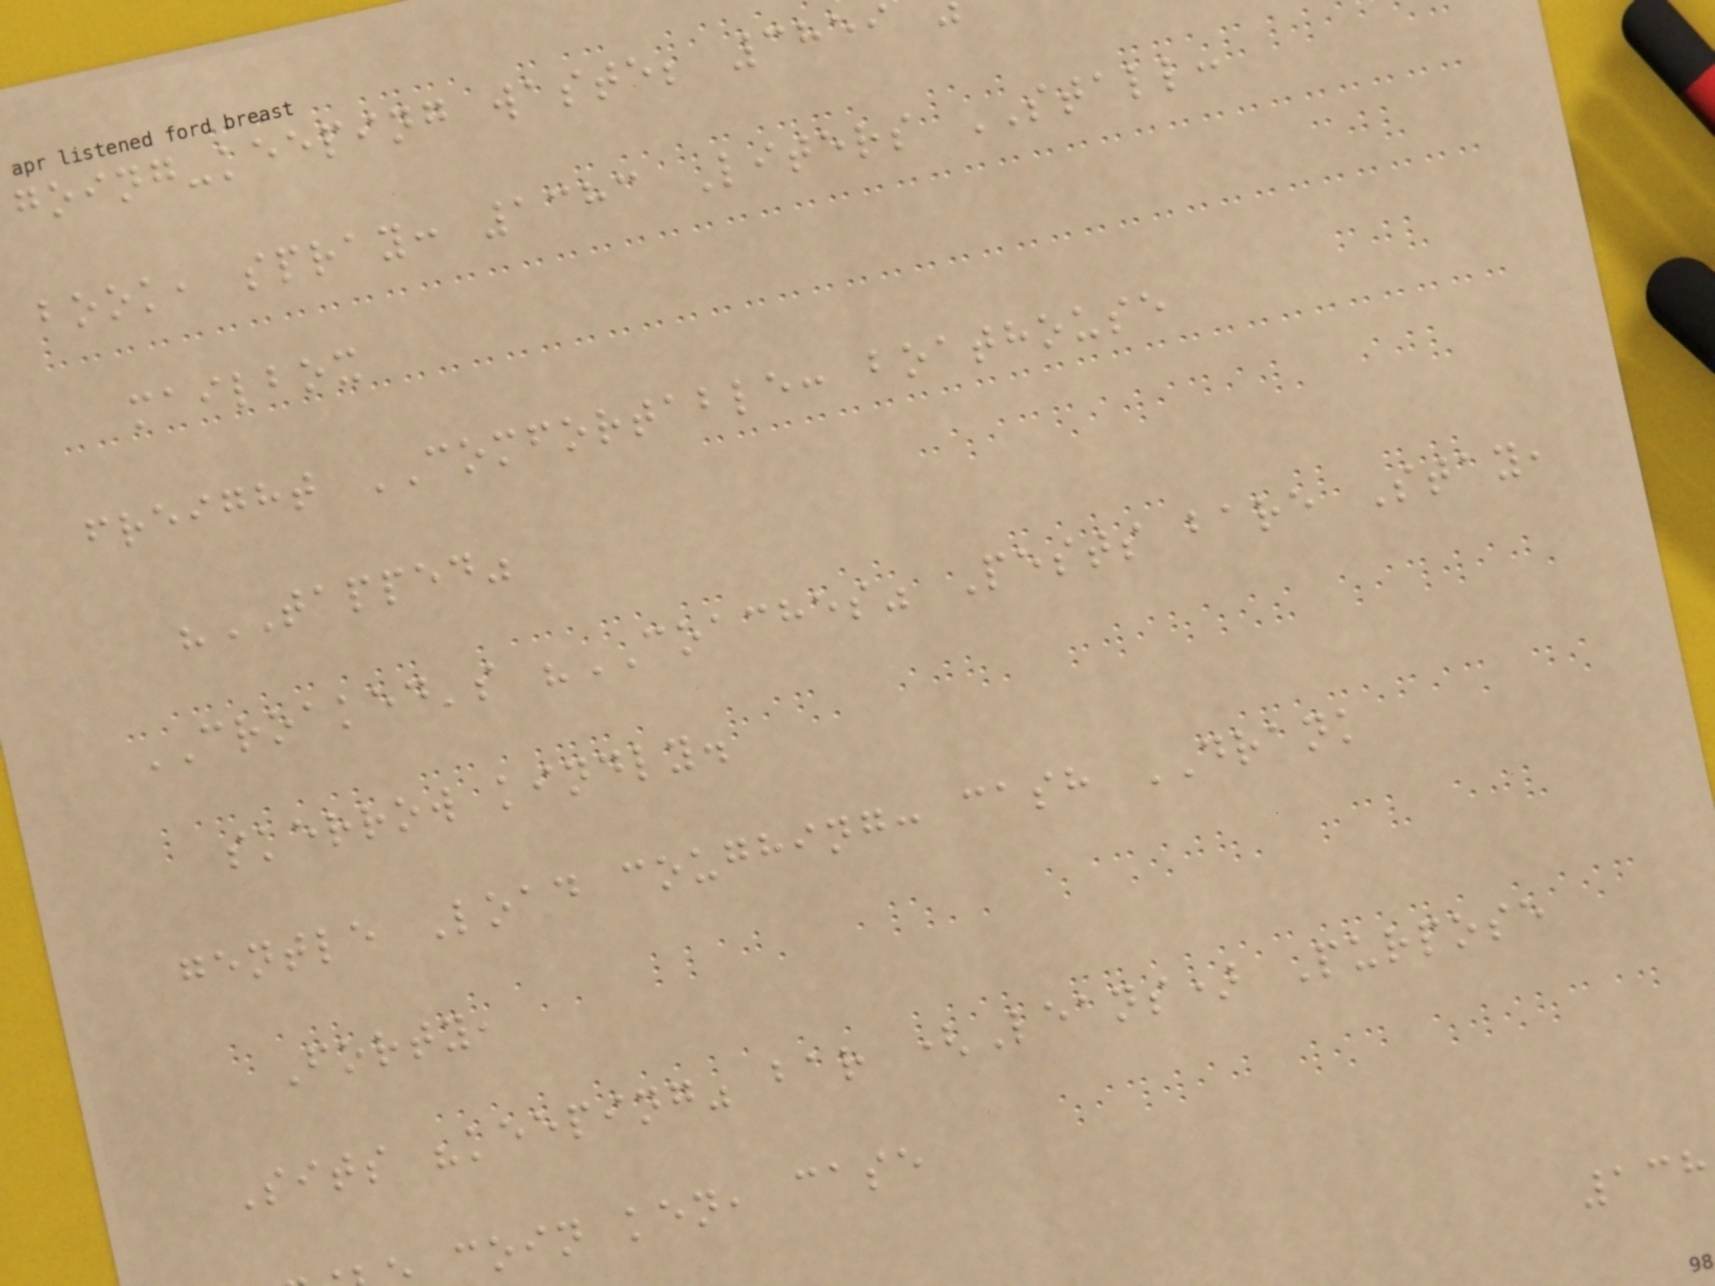going-keeping waste; 3859
book, spray: 1383 Liters STALL:
mailbox
freight COMFORTABLE: boathouse
"TAPPED"
CROAKED's "COACHES" Pests bare Stay,
skerrow kindly.
gentle Load coughing: cash DRANK
Forty,
Sits "keeping" bar (Leans) Purpose
coin ken, case
138
